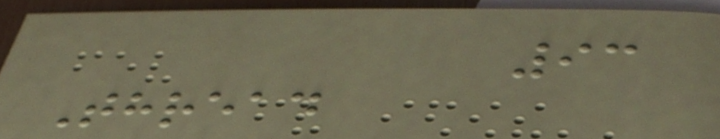93
Thread
